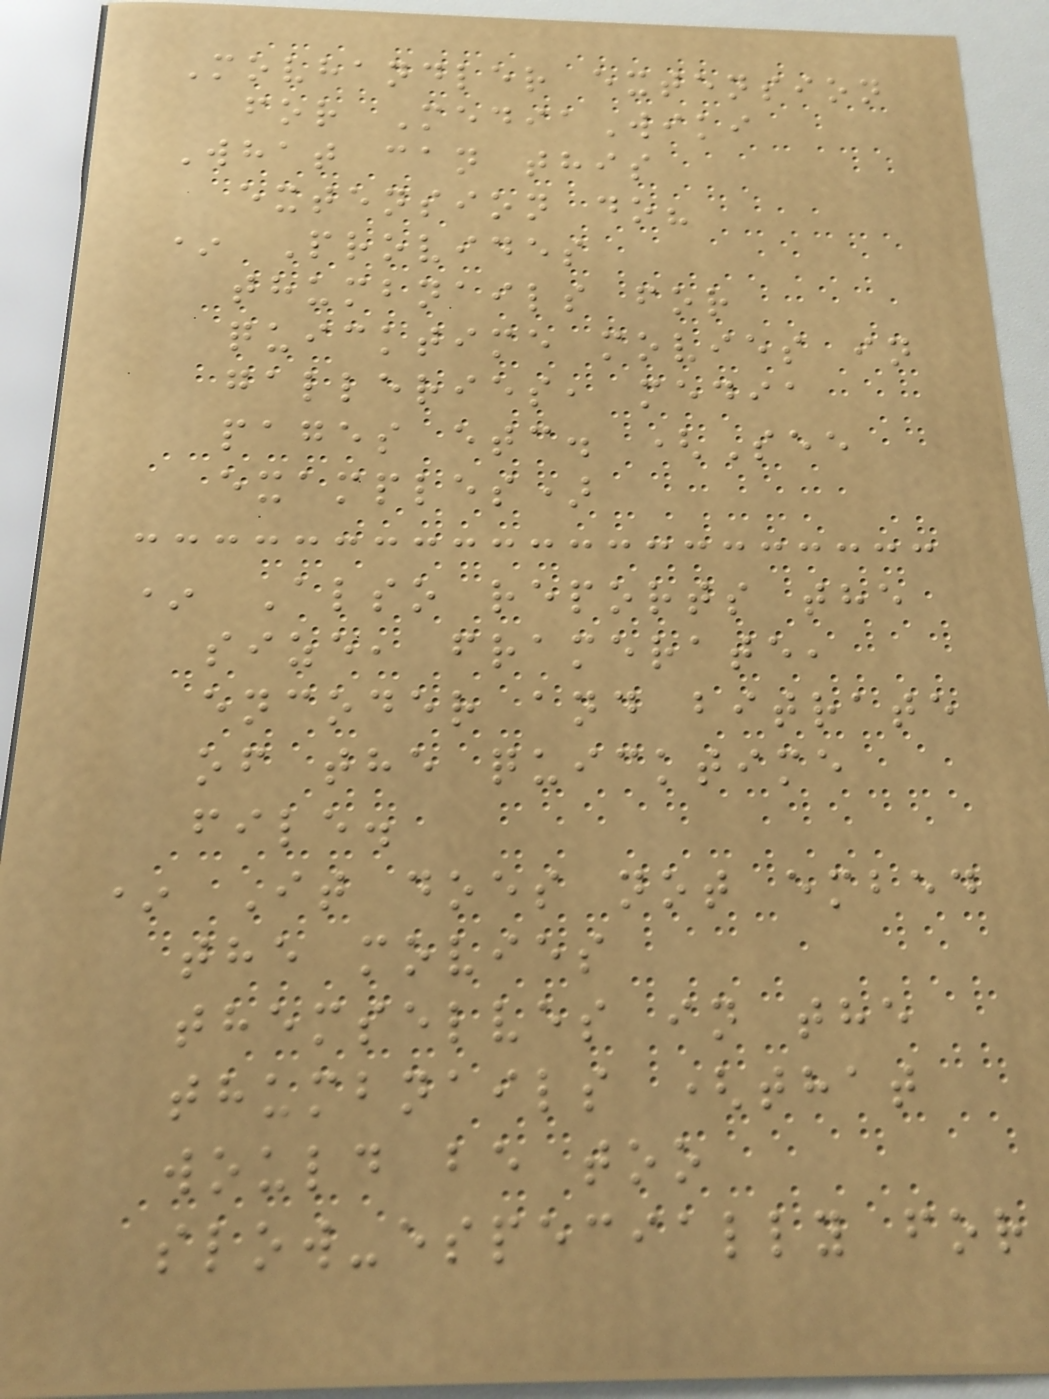Movhandler extension
for MediaWiki
What can this
extension do?
* Provides
thumbnails for
quicktime movies in
galleries, media
pages etc. (See
examples)
* Also reports the
size, framerate,
encoder and bitrate
of the quicktime
file.
* It does not embed
the movies
themselves in the
thumbnails (that
would be too
slow-especially for
